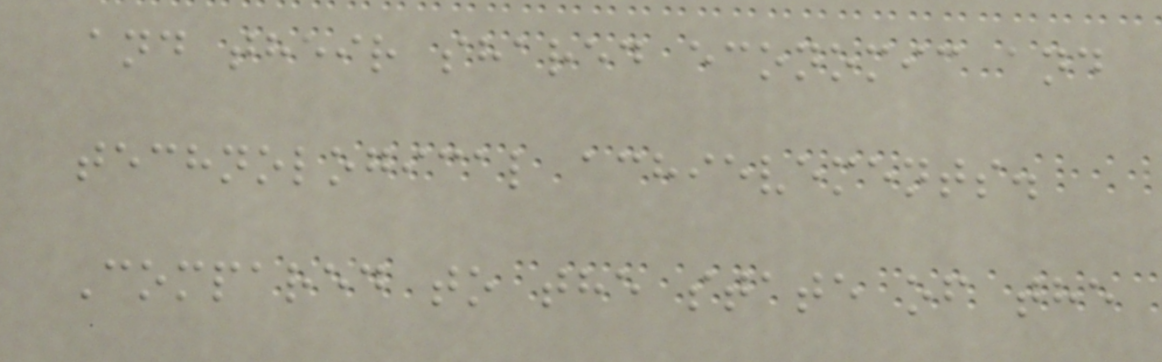and their shared economic and
technological achievements.
Compared to the state of the
